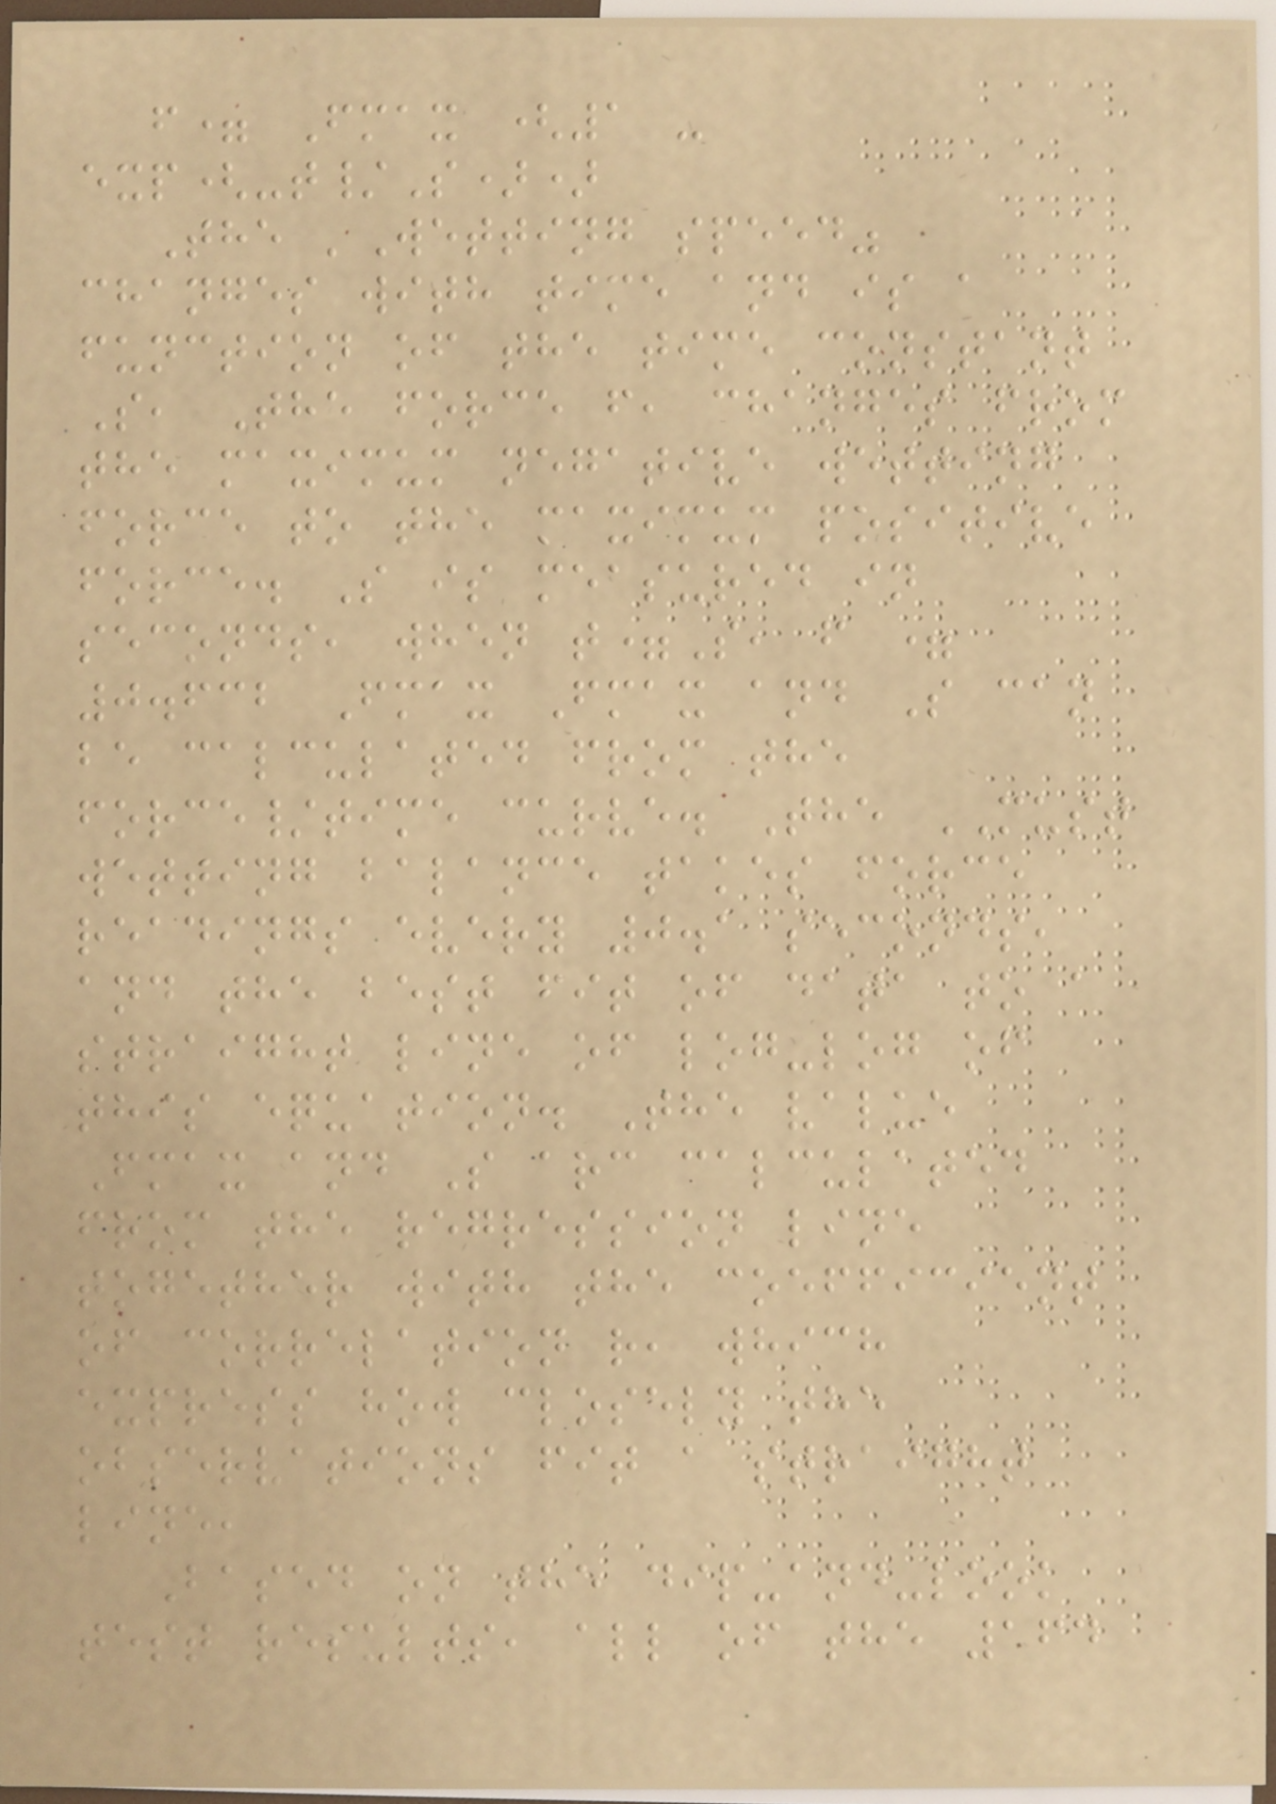f= Fmax (1 -
exp(-t/S))
The 'Wetting speed"
changes with time and is a
function of the time constant
S, The force f, changes from
the maximum negative wetting
force to the maximum positive
force. S is measured in
seconds, when t=S, f =
0.632 Fmax Fmax and S can
be calculated from the
force/time curve. The MUST
wetting balance takes force
readings every 0.1 seconds,
and the best fit of data to a
straight line of log-log of
this equation. The value
Fmax and S arc calculated
from the regression line
together with the coefficient
of correlation r, which
express how closely the
observations fit a straight
line,
Based on the dip-and-look
test results, all of the 164
